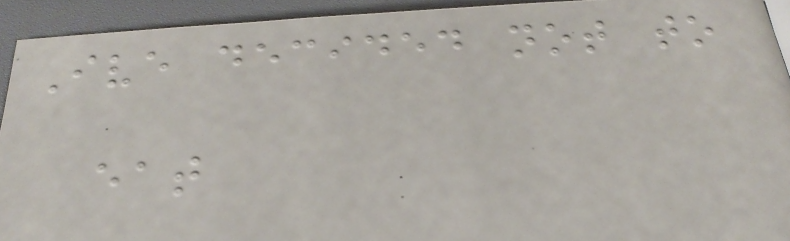Ive decided not to
eat
